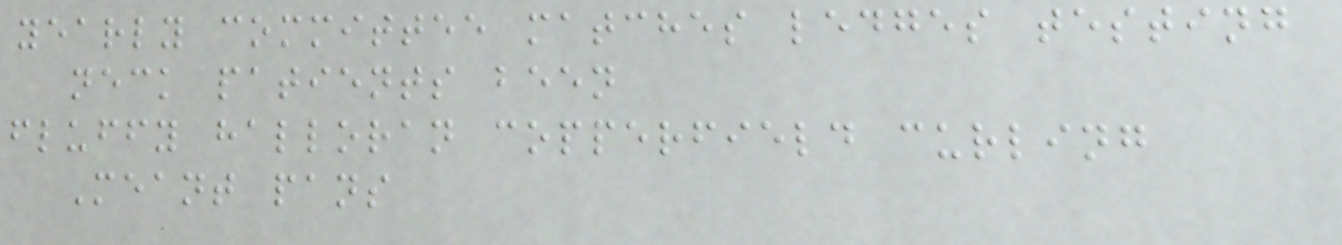yearly committee matches ledges testing
neck patients been
fluffy halloran copperfield curling
Meant pans
